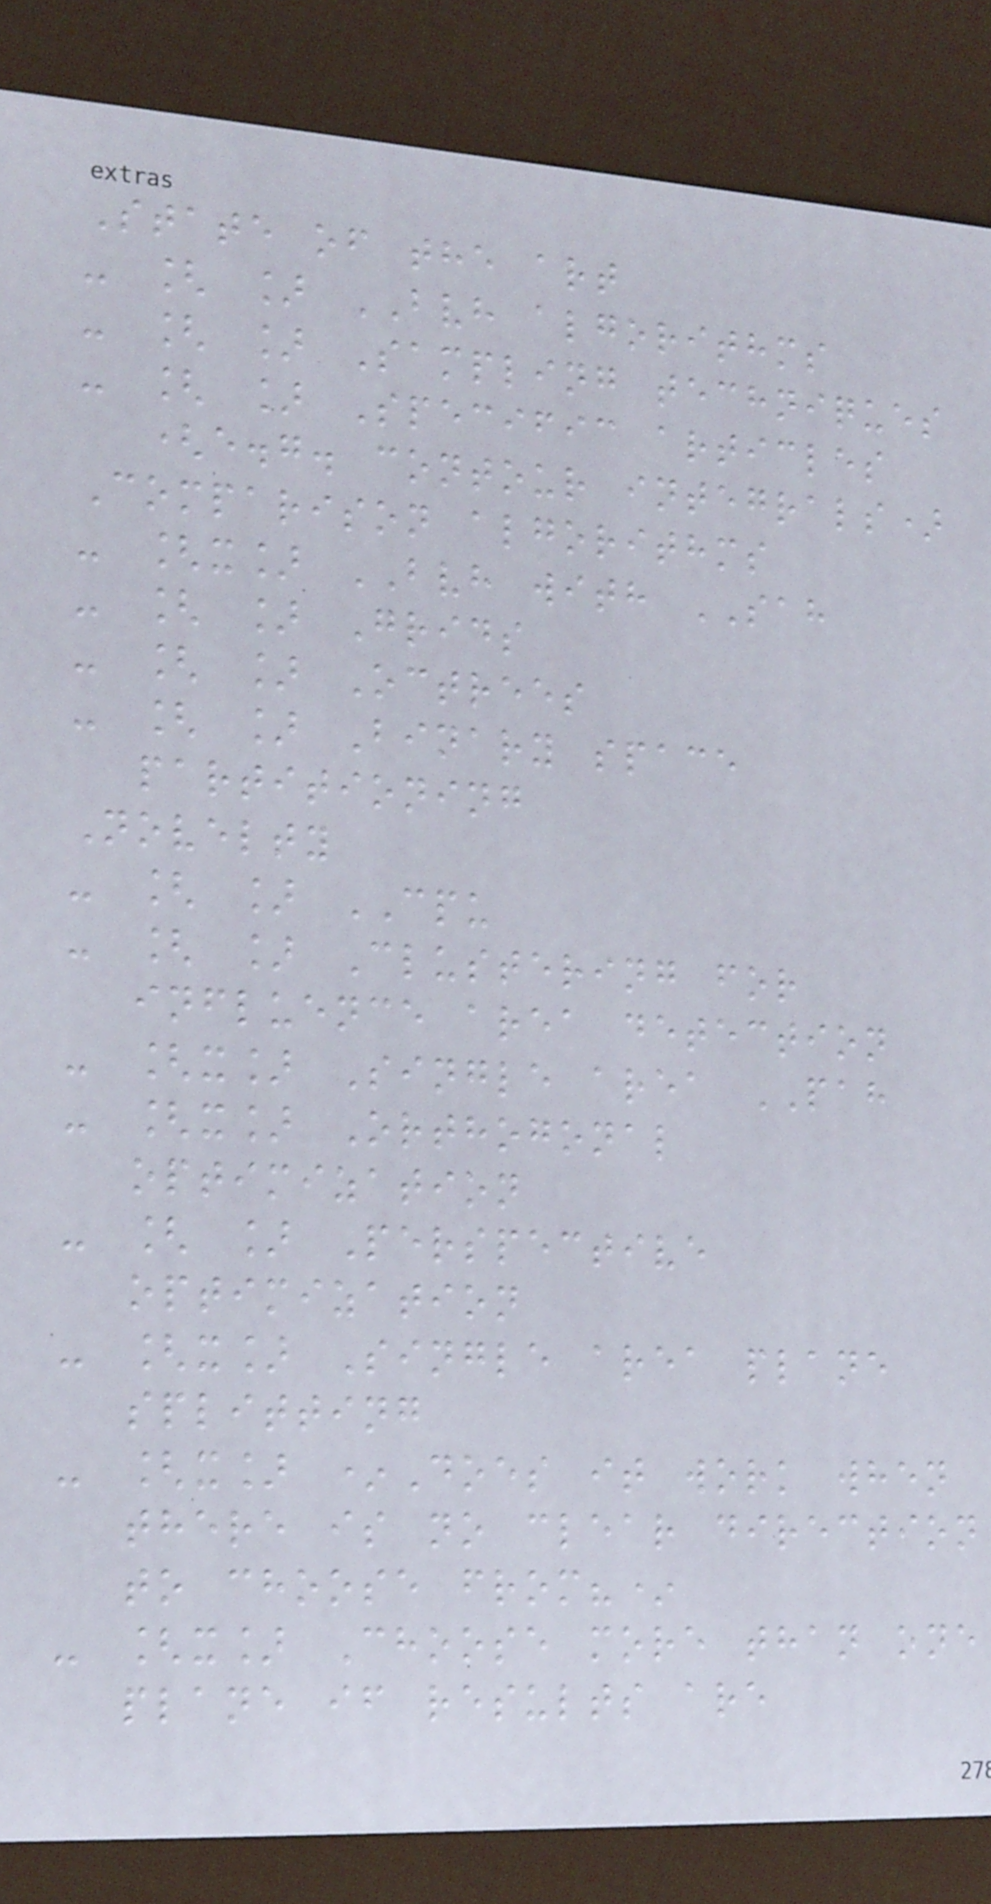State of the art
- [ ] BVH algorithms
- [ ] Sampling techniques
- [ ] Specific articles
(e.g. contour integrals)
Comparison algorithms
- [x] BVH with SAH
- [ ] Grids
- [ ] Octrees
- [ ] Binary space
partitioning
Novelty
- [ ] CPU
- [ ] Clustering for
influence area detection
- [x] Single area PAH
- [x] Orthogonal
optimization
- [ ] Perspective
optimization
- [x] Single area plane
splitting
- [x] *Does it work when
there is no clear direction
to choose from?*
- [x] Choose more than one
plane if results are
